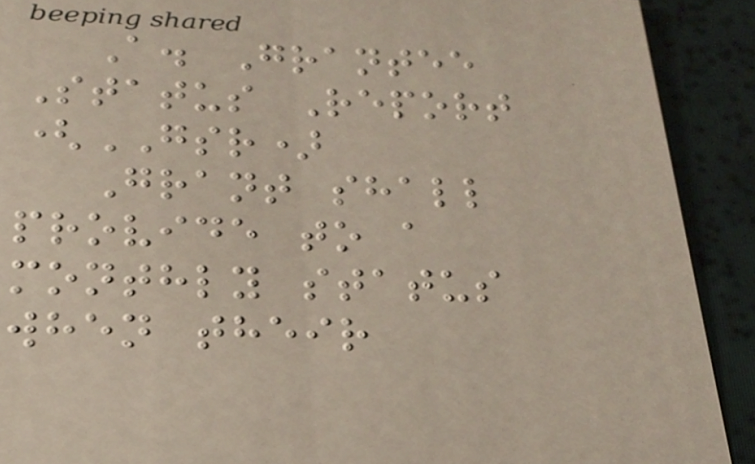A. Grantee
Status Report
(GSR)
Grant shall
provide to a
monthly status
when their
